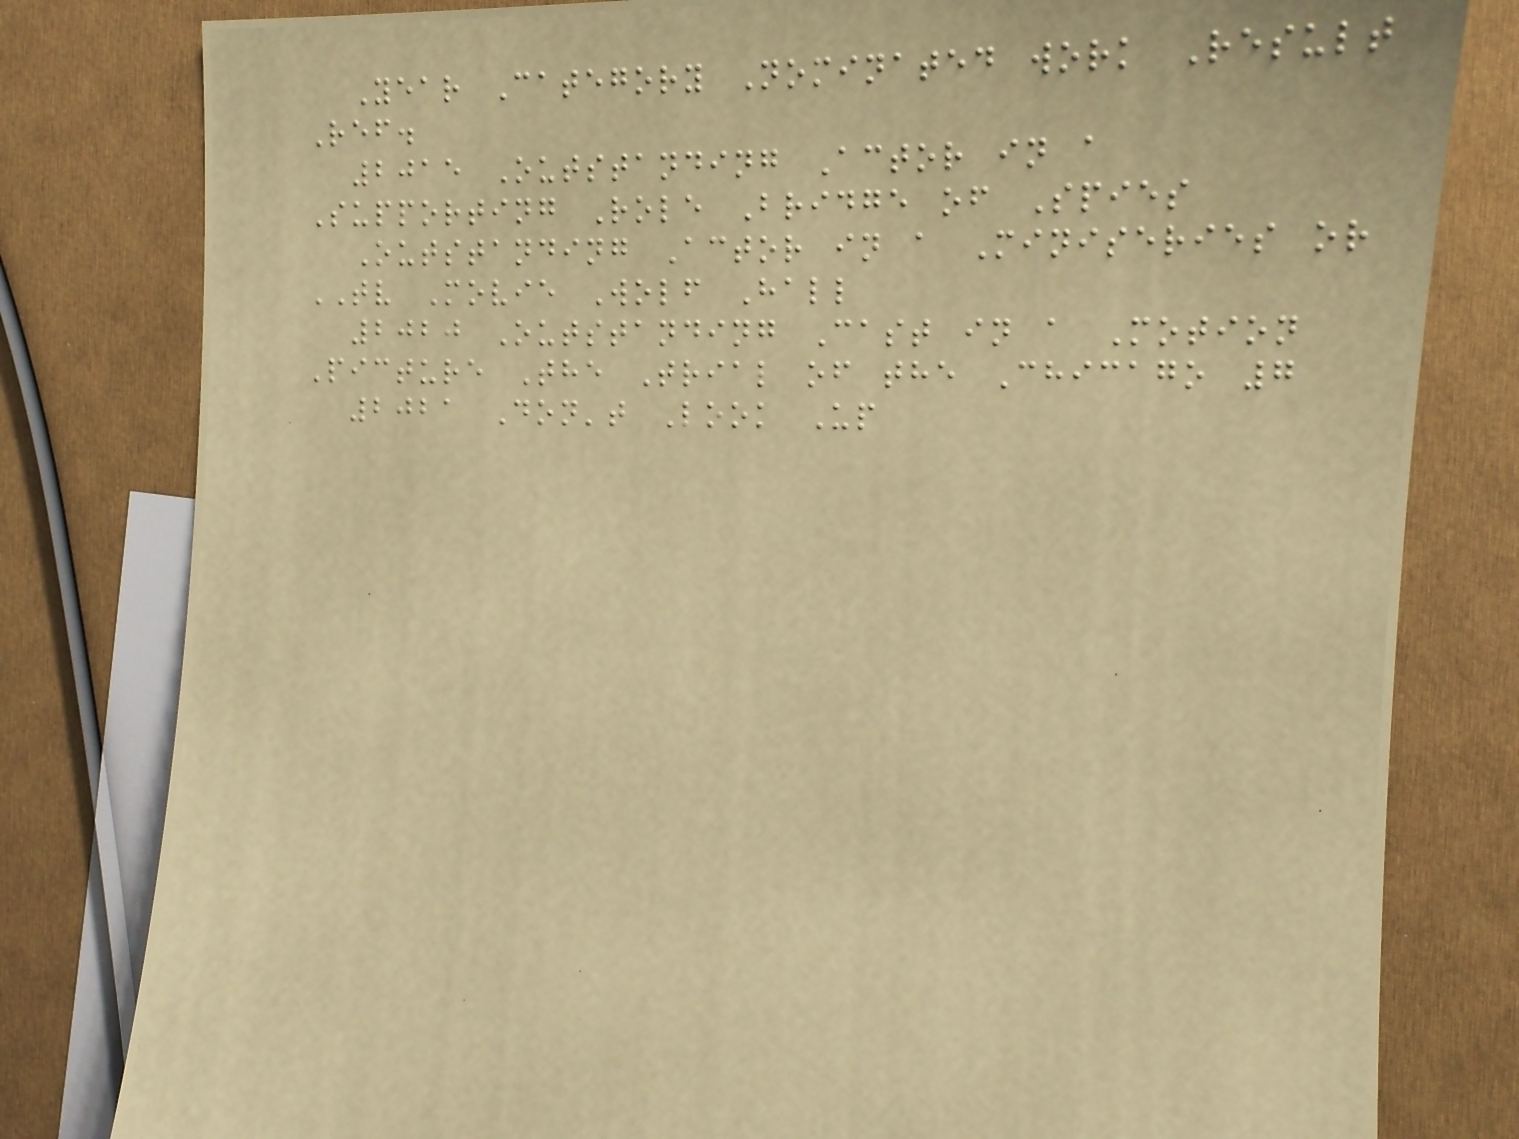Year Category Nominated work Result
Ref.
2015 Outstanding Actor in a
Supporting Role Bridge of Spies
Outstanding Actor in a Miniseries or
TV Movie Wolf Hall
2020 Outstanding Cast in a Motion
Picture The Trial of the Chicago 7
2021 Don't Look Up
